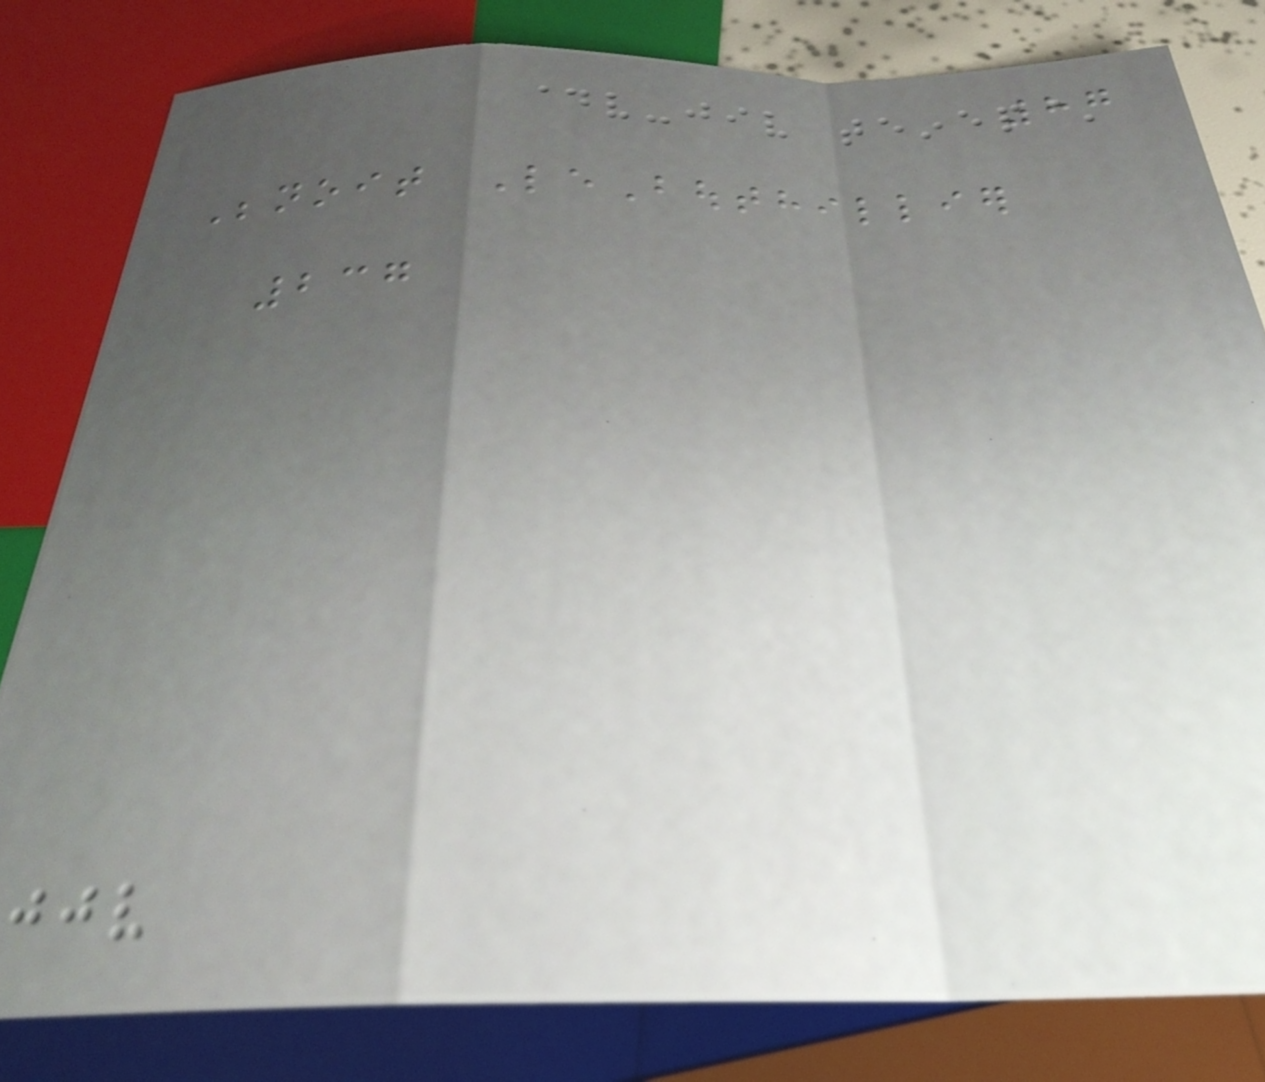87
Benoit LeBouthillier
237
